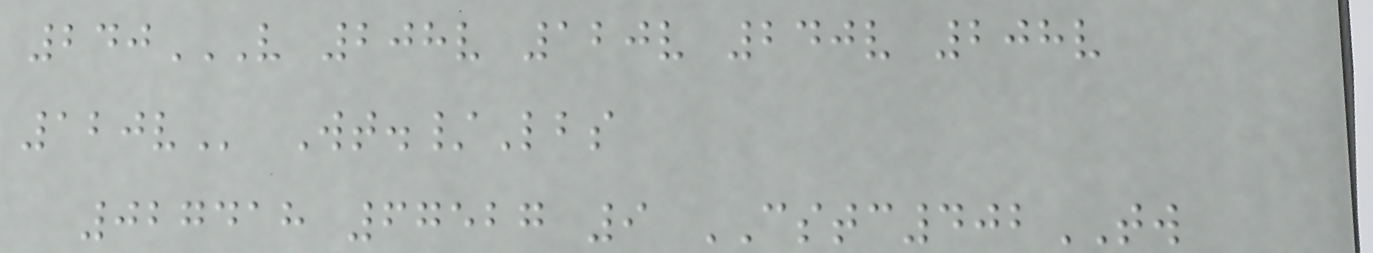240V 208V 120V 240V 208V
120V Wt./Lbs
027418 67527 9 CSTC402TW
